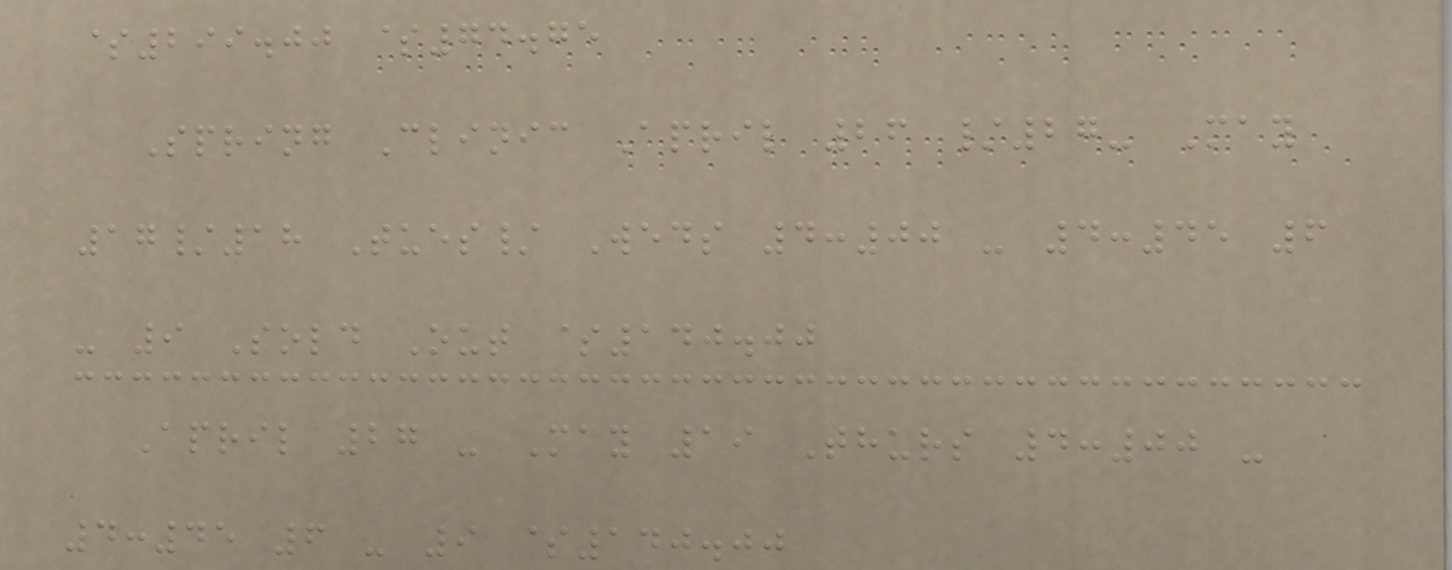$299.00 $74.75
Spring Clinic April 26 /27- May
17/18 Tues/ Weds 4:00 - 4:45 6
- 9 Sold Out $140.00
April 27 - May 19 Thurs 4:00 -
4:45 6 - 9 $140.00
